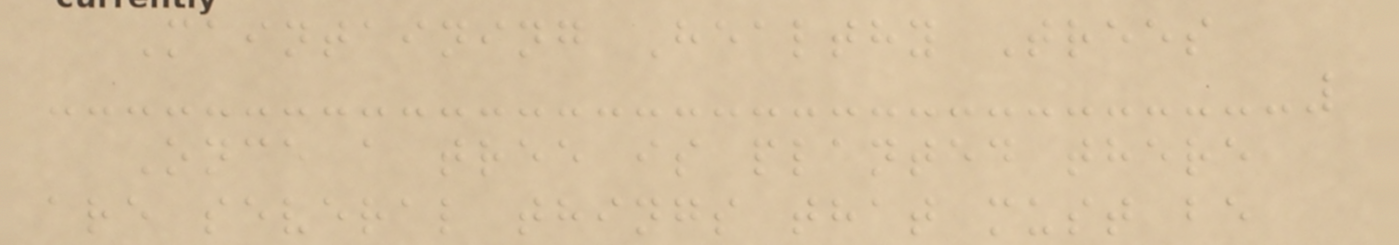Maintaining Healthy Trees
Once a tree is planted there
are several things that must be
